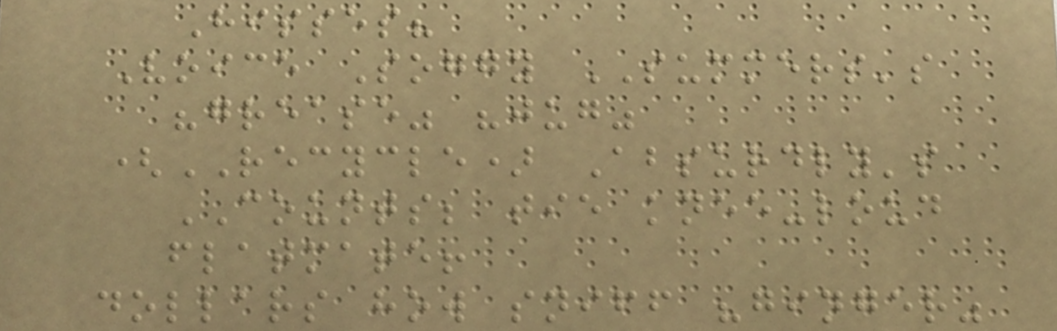Hisses?
Voice Soggy SUMMERS's
"grease" "jug"
(RECYCLE) Absurdly's
COUNTS; tie knee-loud
flatmate!
dollars how sniff "ginger"
